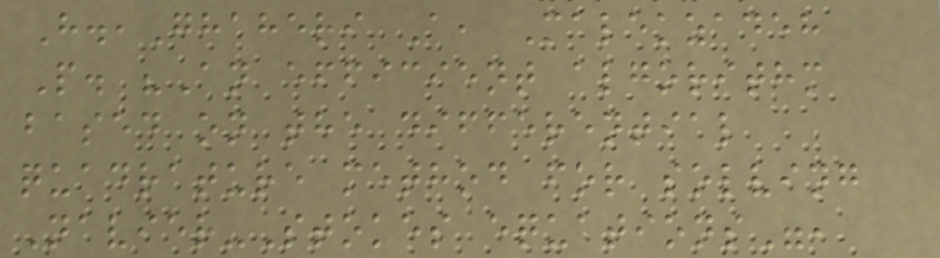H.,Ghaheri A, Malekzadeh
P. "An efficient algorithm
based on the differential
quadrature method for solving
Navier-Stokes equations",
